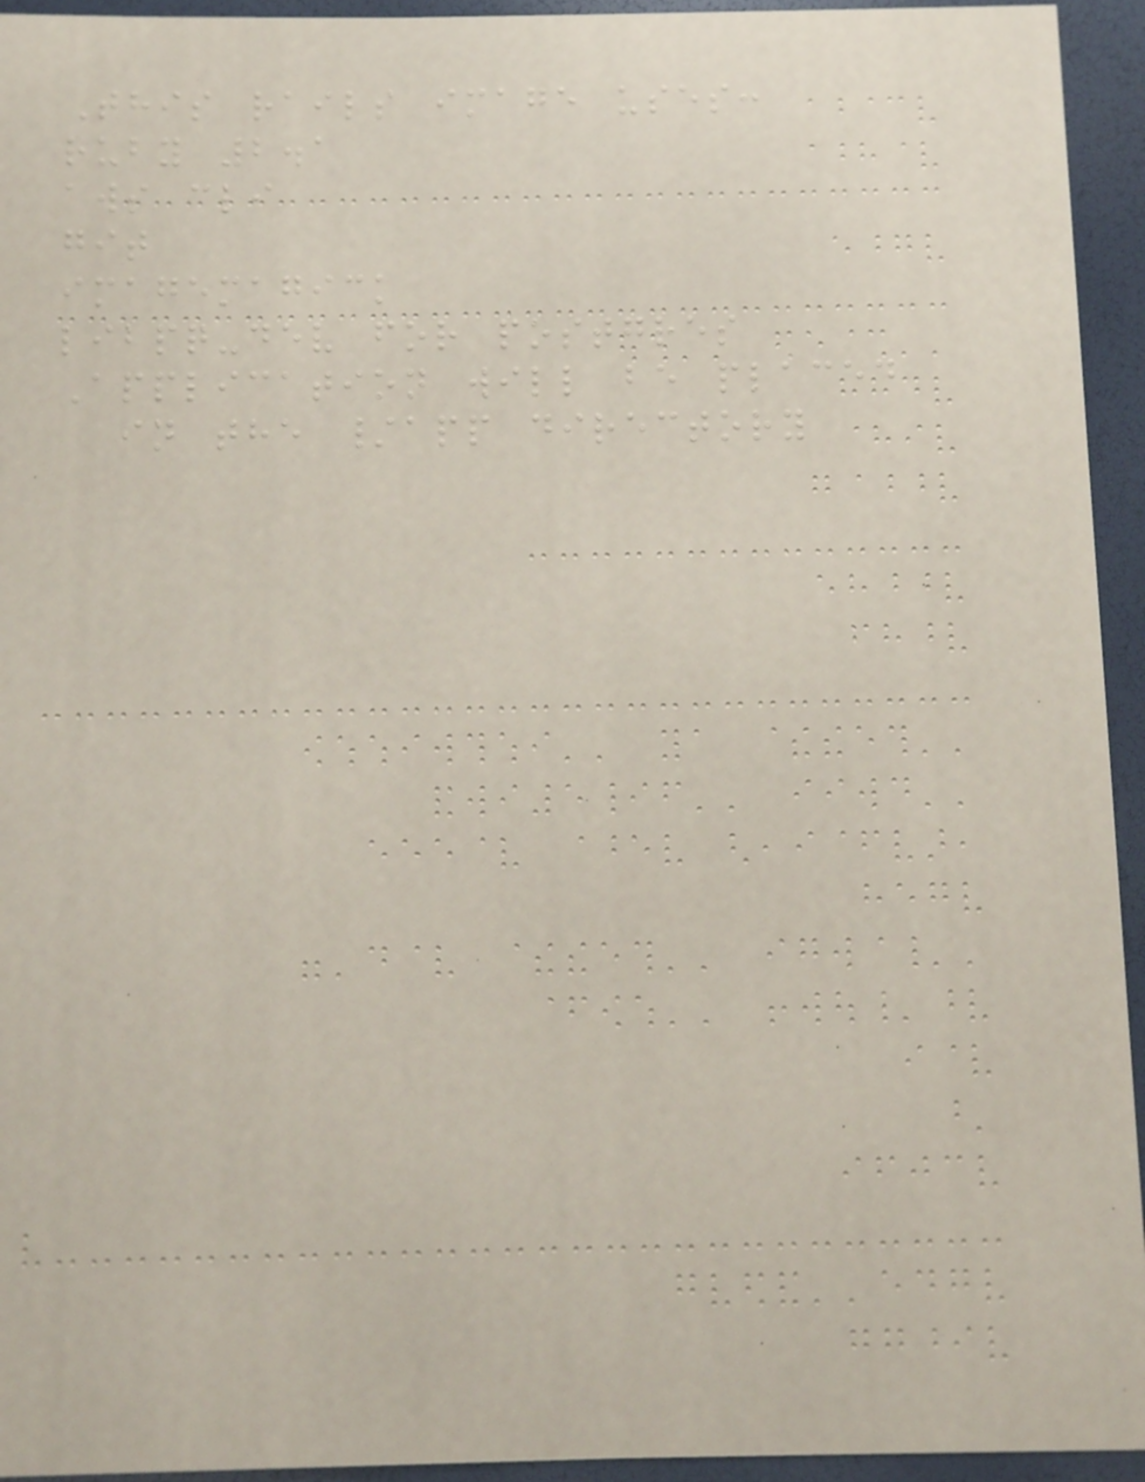This rails image uses:
ruby 2.1
aws cli
git
imagemagick
libpq-dev for postgres
Application will be placed
in the /app directory
